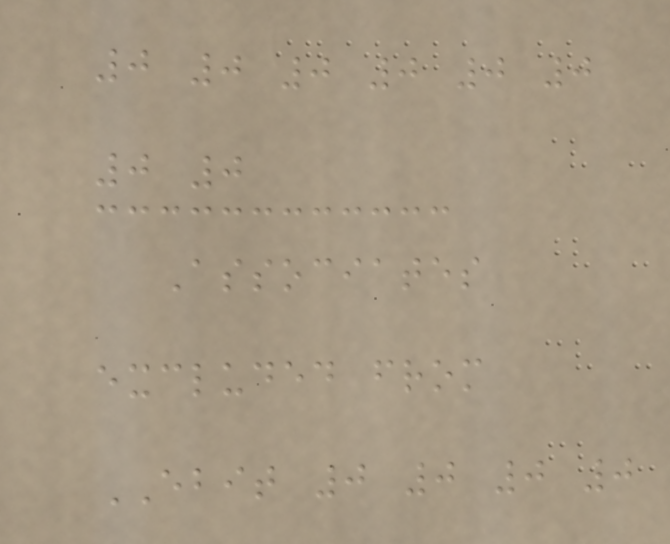0 0 0 0 0 0
0 0
Associates
excluded from
EBIT 0 0 0 0
